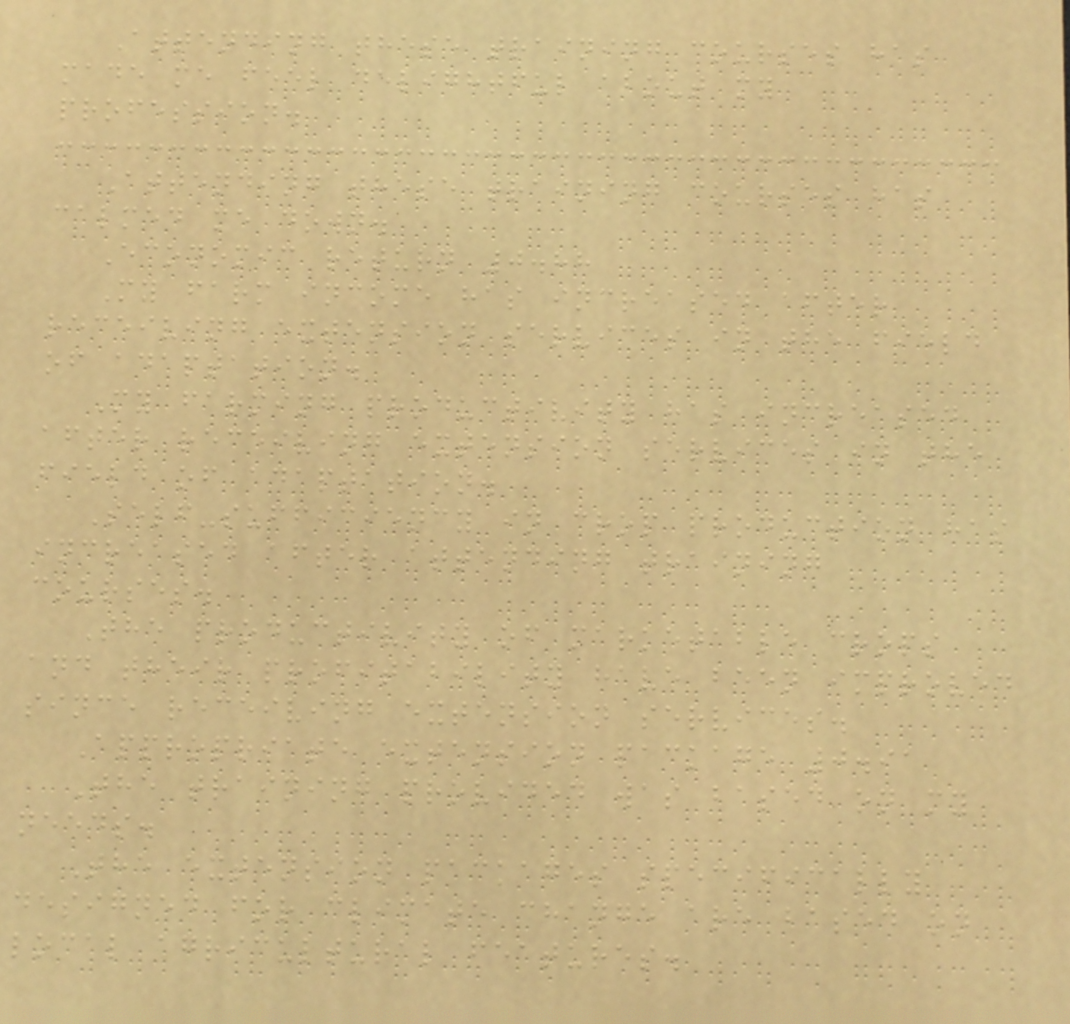Attending these training courses has
made me feel delightful about my
profession.
Attending these training courses has
calmed me down.
Economic return 0.88
My farm income has increased after
receiving extension services in the field
of adaptation.
My farming productivity has increased
after receiving extension services in the
field of adaptation.
Self-sufficiency in crop production has
increased after attending training
courses.
The productivity of marketable crops
and their profitability have been improved
since receiving extension services.
Appropriate extension package 0.91
The training provided was based on my
needs.
The extension packages specifically
designed for climate change are based on
local agricultural features.
